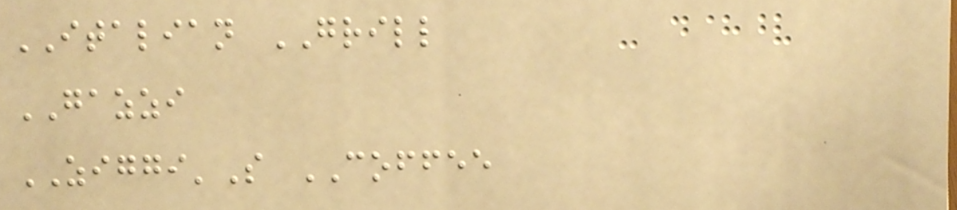ITALIAN GRILL
GAZZI
ZIGGI'S COFFEE
